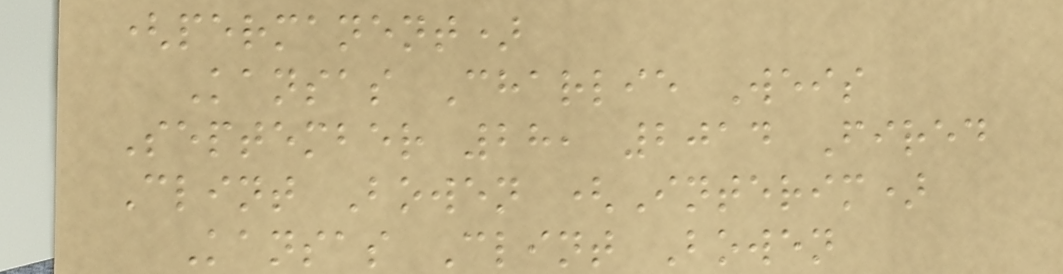(permanent)
Kansas Charlie Weis
September 28, 2014 Fired
Clint Bowen (Interim)
Kansas Clint Bowen
